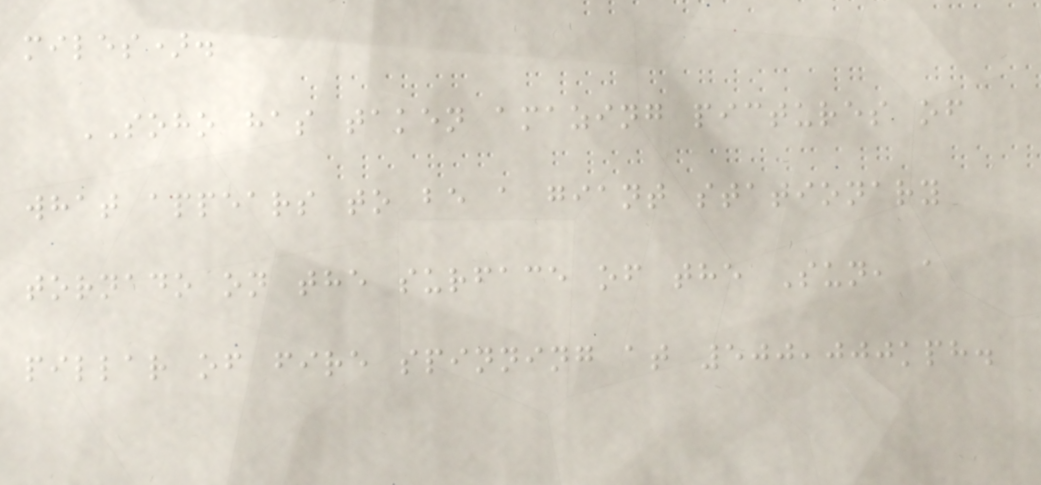miles).
SOHO has taken amazing pictures of
what appears to be a giant stationary
tornado on the surface of the Sun, a
pillar of fire spinning at 500,000kph.
